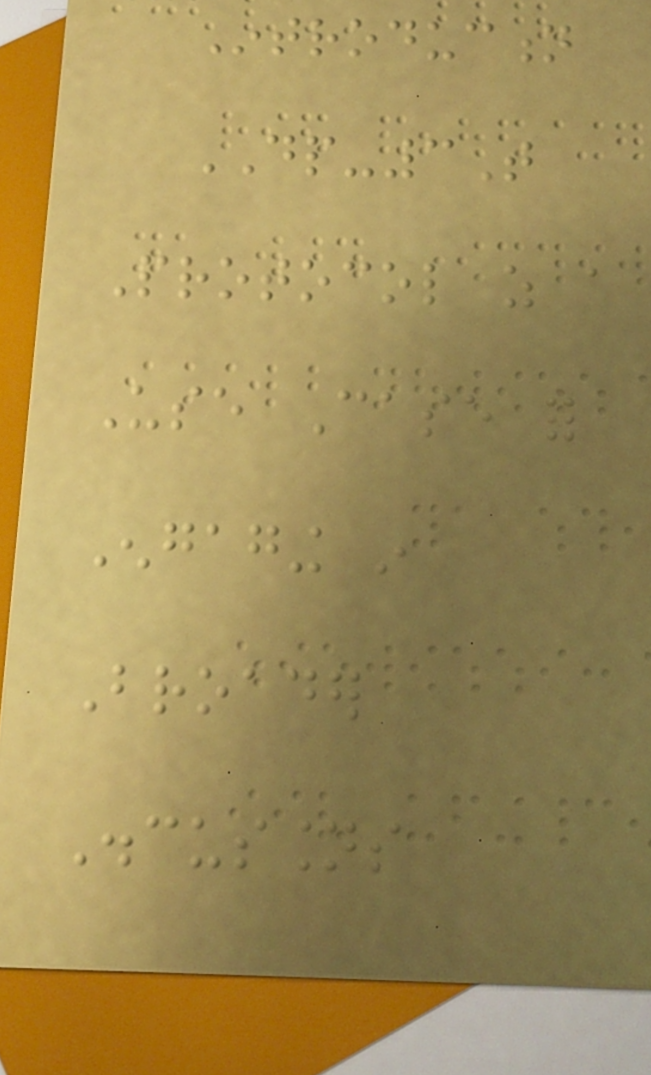Introduction
DP-3T
Protocol as a
Use Case for
Engaging in
Broader
Discussions
